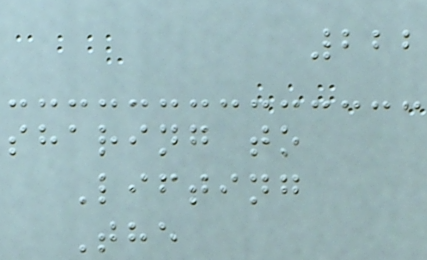222
sharing to
Lifting
The
